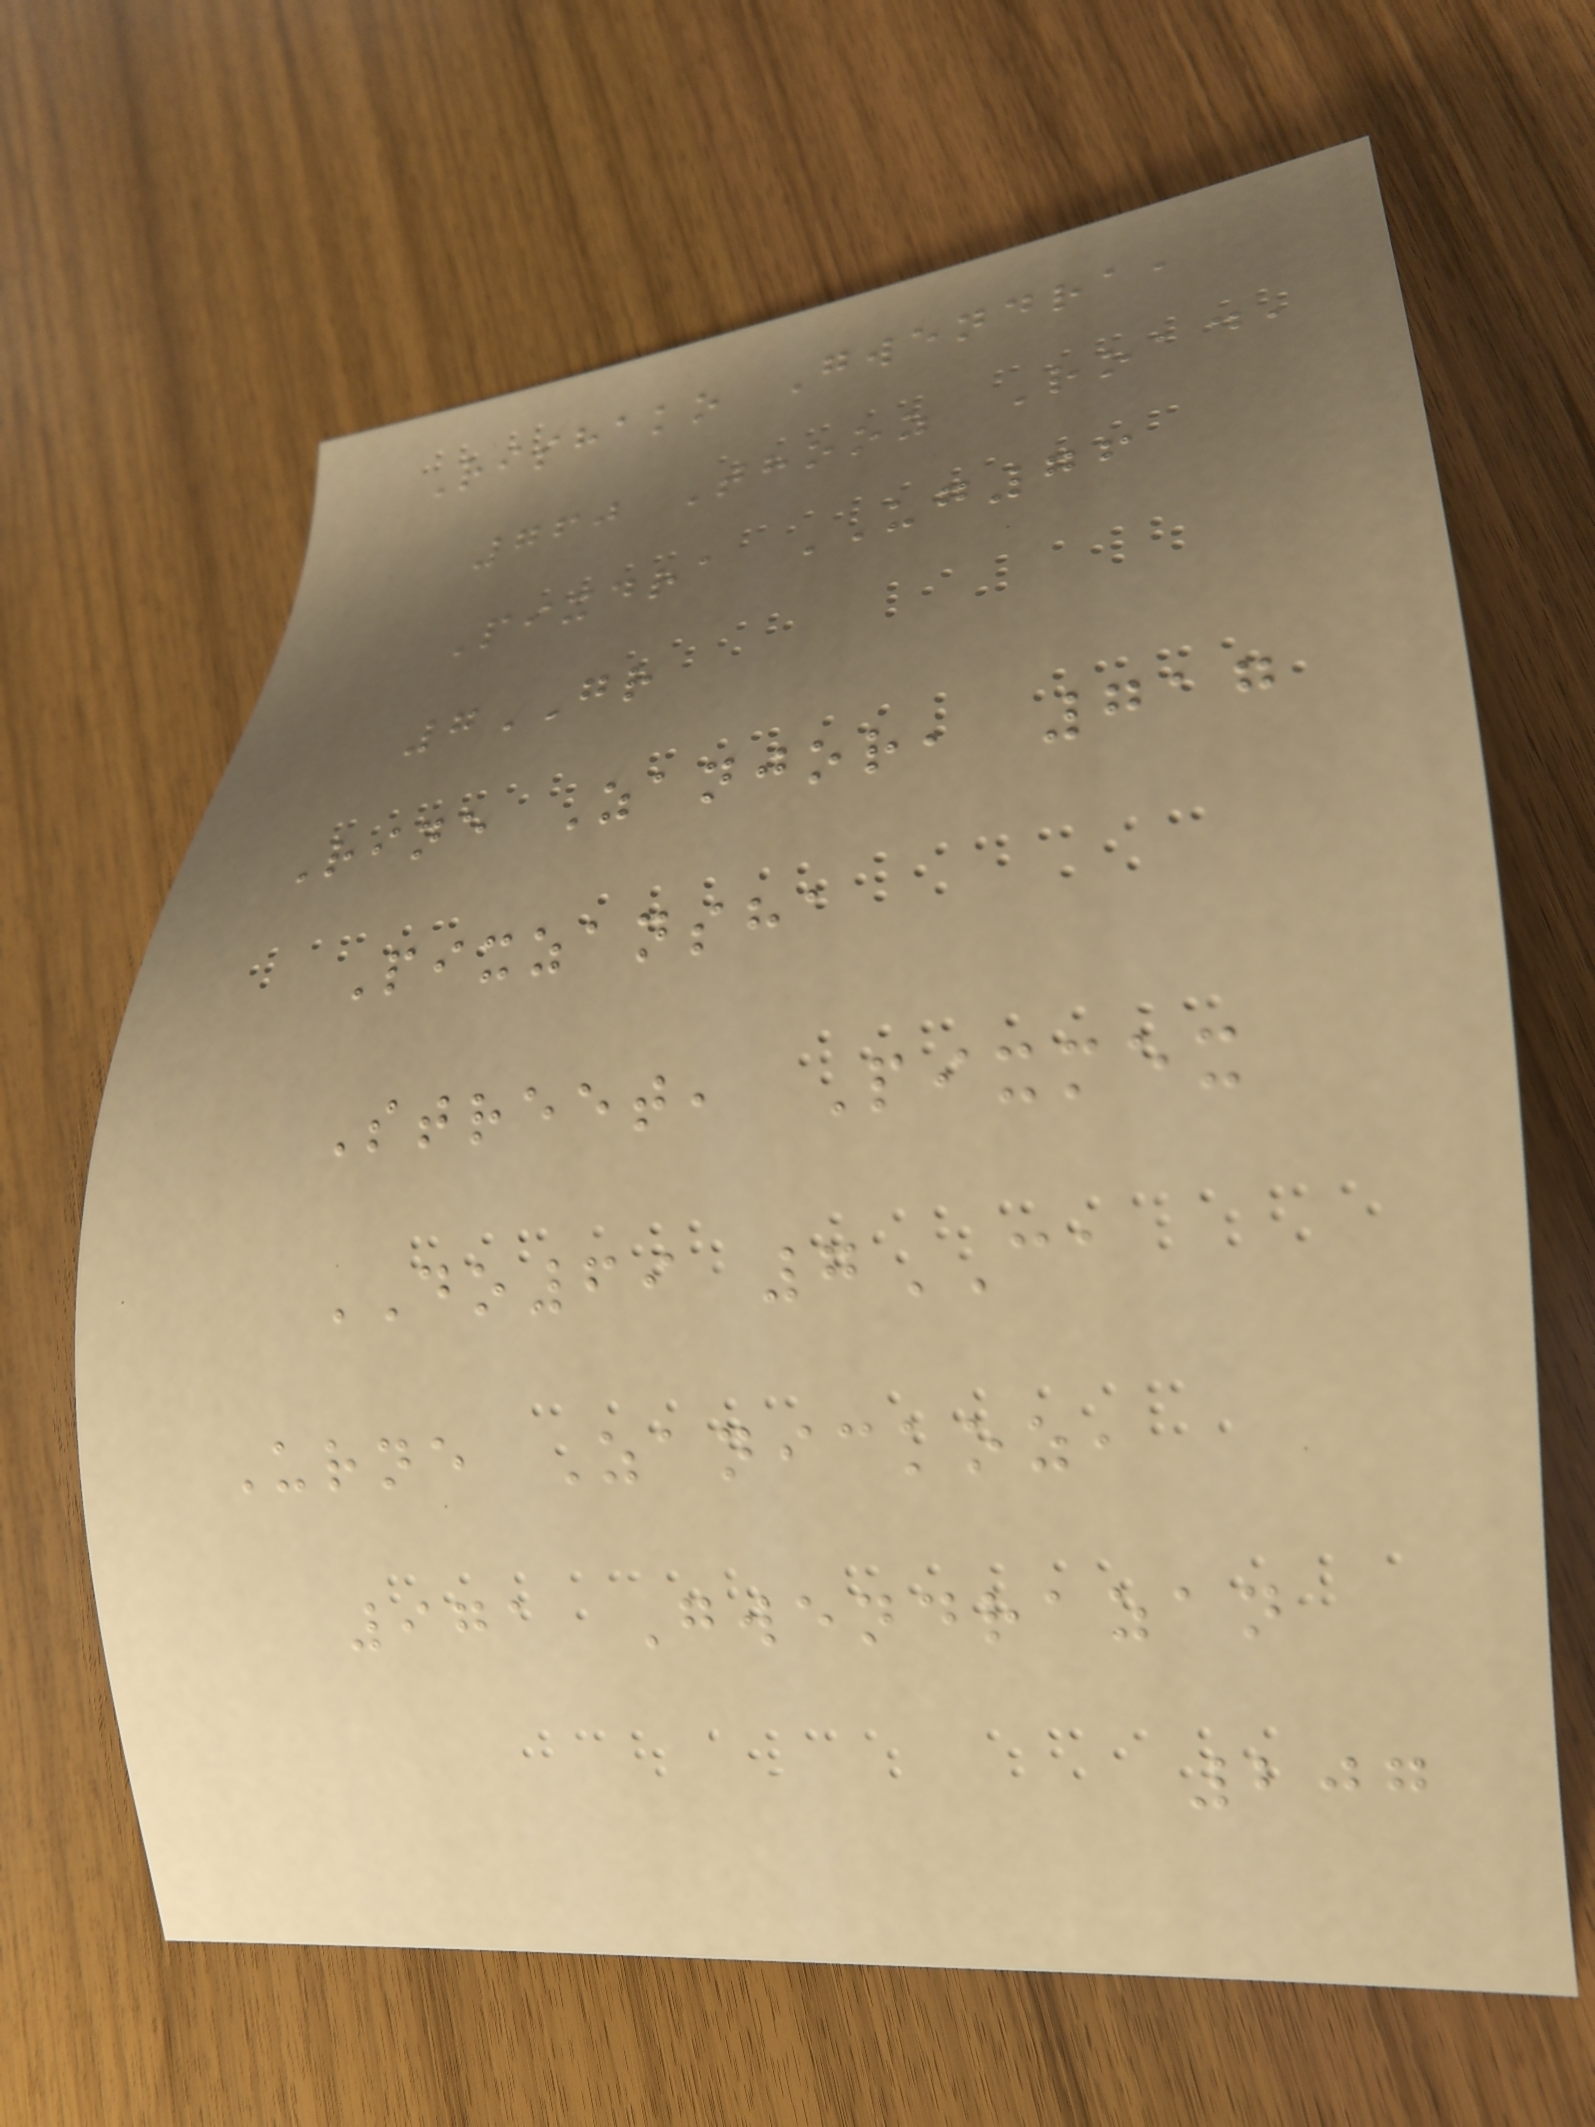Rishako Gwendra,
760 Thooz Road,
Pixdra UG76
7GR
Rine Zanjor, 717
Pixzansha
Street, Pixmex
DO69 7CA
Urne Zanickoz,
971 Gwendrazan
207
